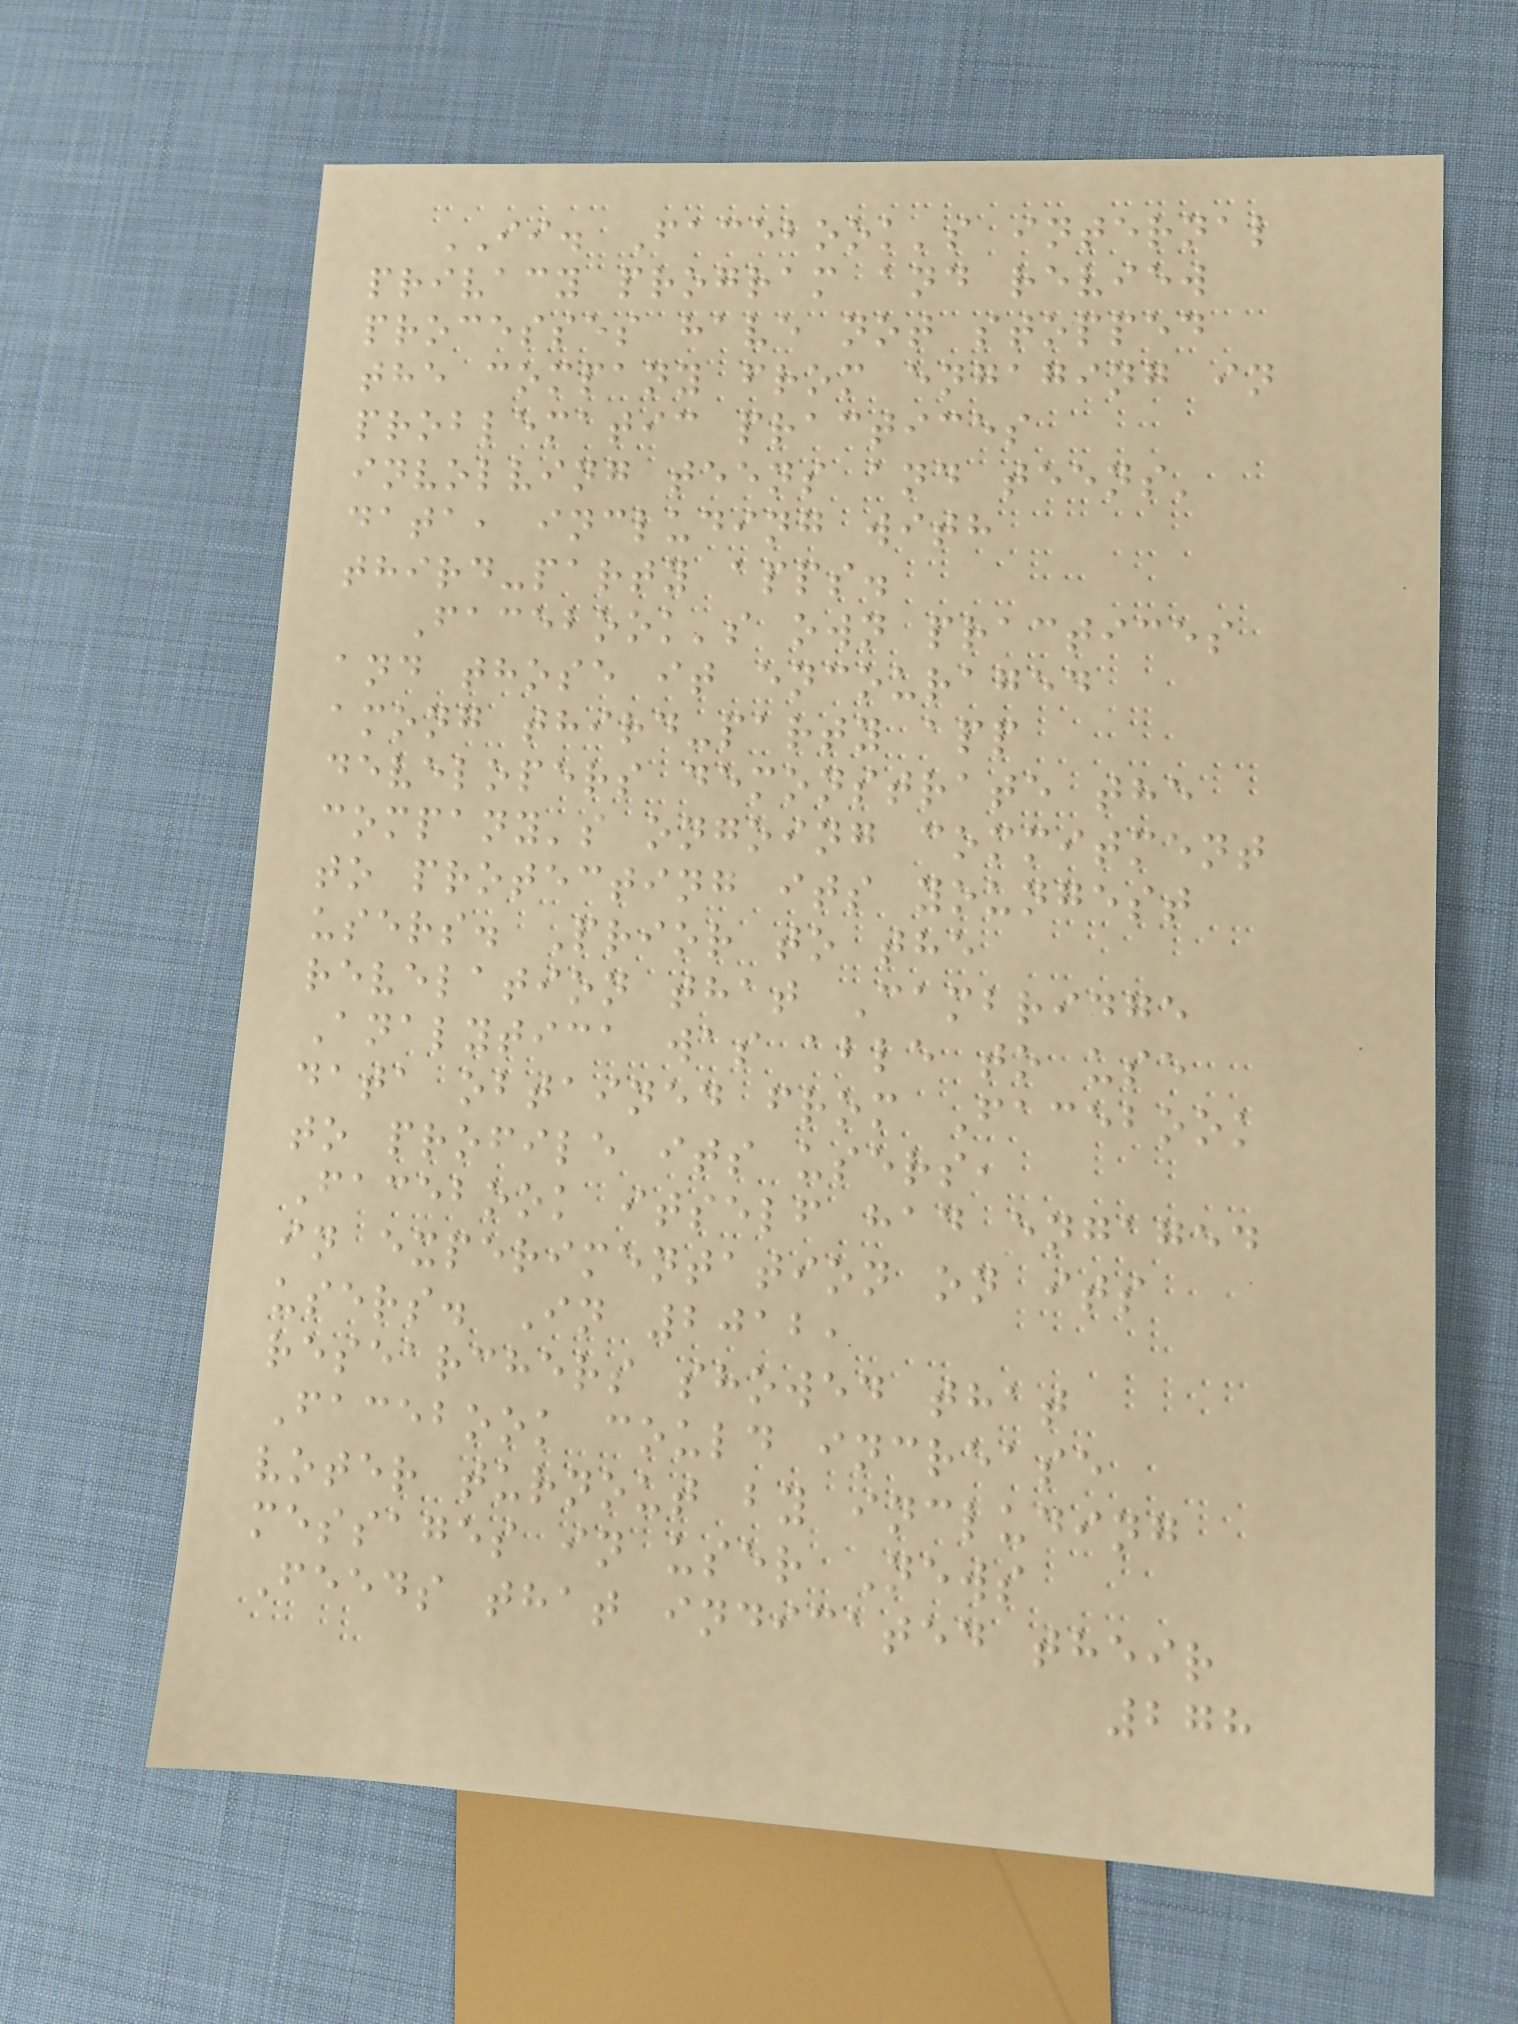II. Facebook's internal
privacy program and review
processes have not stopped
the company from engaging in
problematic practices
involving teens and teens'
data, including with
third-party apps.
Facebook's own practices
and those it encouraged
among third-party app
developers demonstrate the
company's ongoing commitment
to protecting its youngest
users. Prior to the
revelation that Cambridge
Analytica was able to use
data obtained from Facebook
to profile its users,
Facebook itself had engaged
in experimentation on its
users. In 2012,
researchers showed that
Facebook could increase
voter turnout by including
messages in user News
Feeds that indicated their
278
